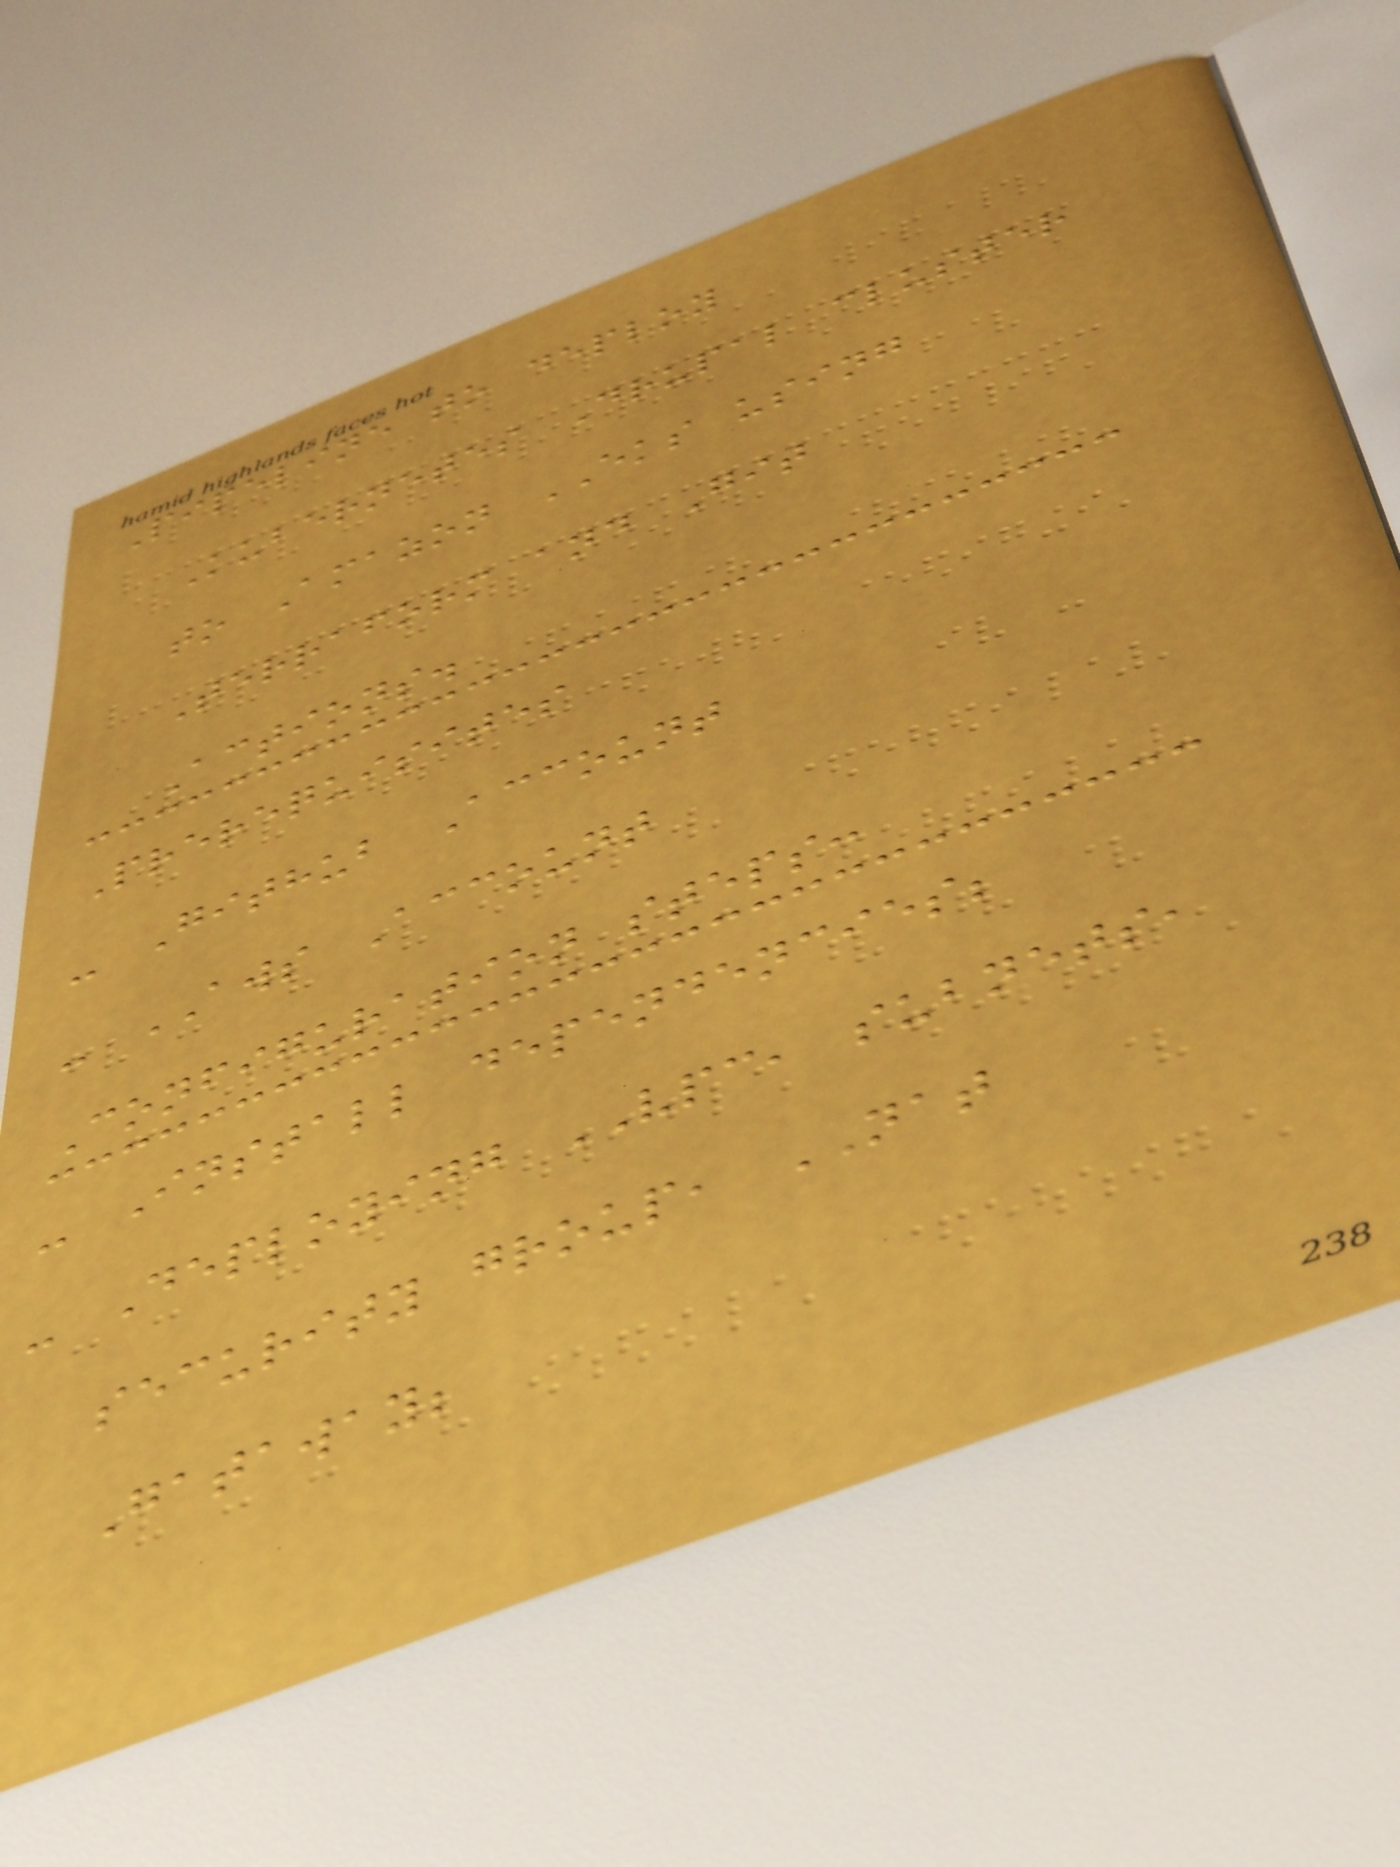Pipeline to deploy
Kubernetes Drupal cluster
to Amazon EKS using
Terraform and Git
Actions.
Prerequisites
- Github Account
- AWS Account
Configuration steps:
- Install dependencies;
- Deploying VPC, subnets,
security group, NAT
Gataway;
